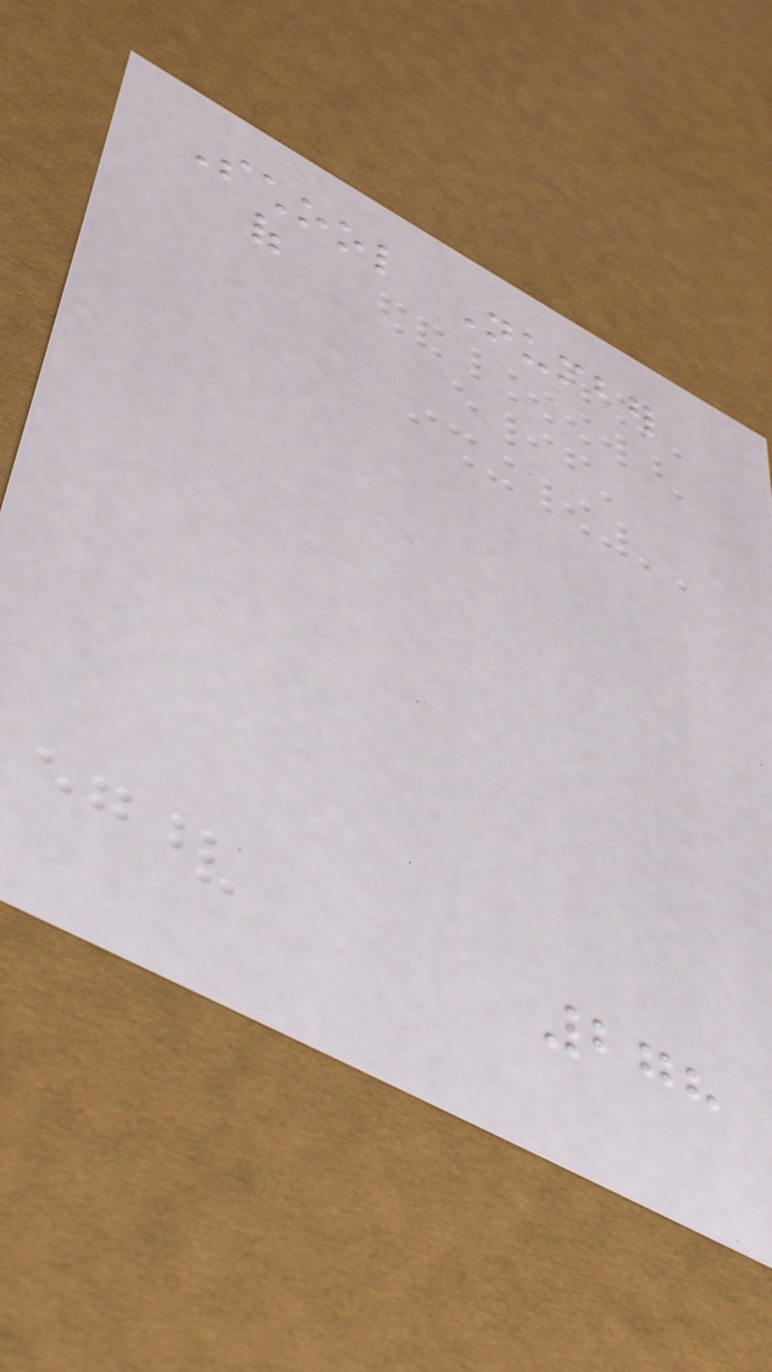School Number
of
278
